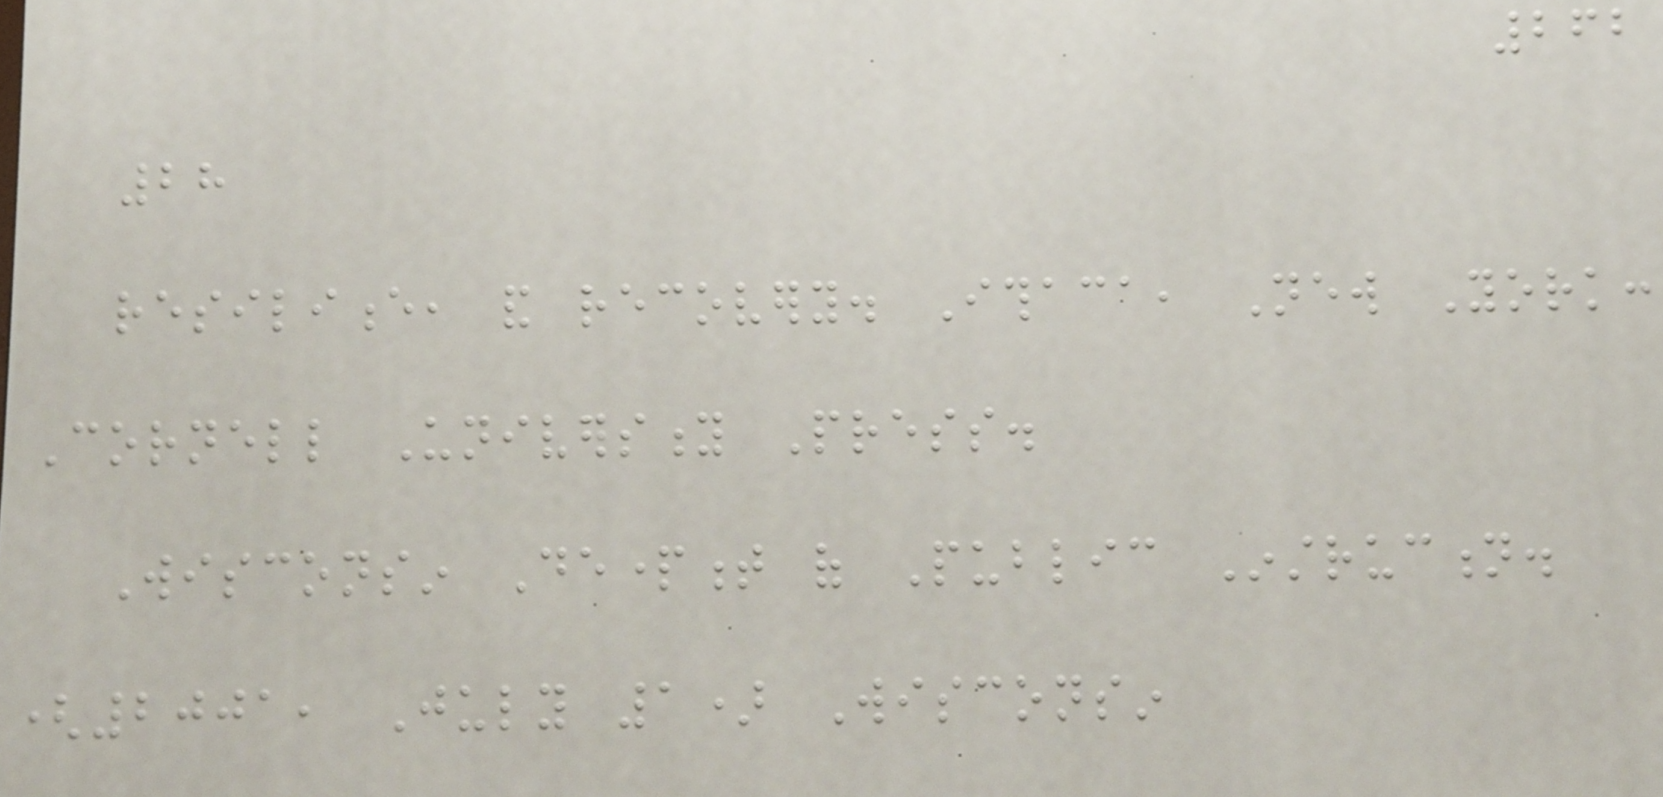262
28
resilience, and recovery. Ithaca, New York:
Cornell University Press.
Wisconsin Department of Public Instruction.
(2001, July 1) Wisconsin
